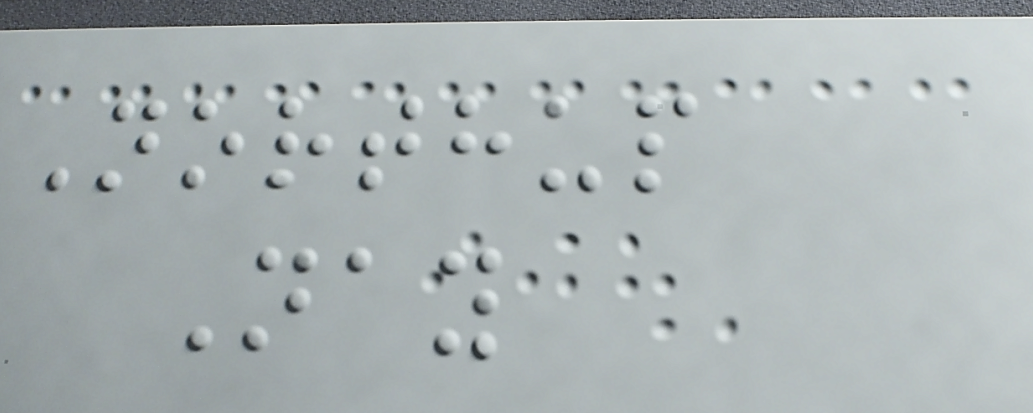Northup
Nay
